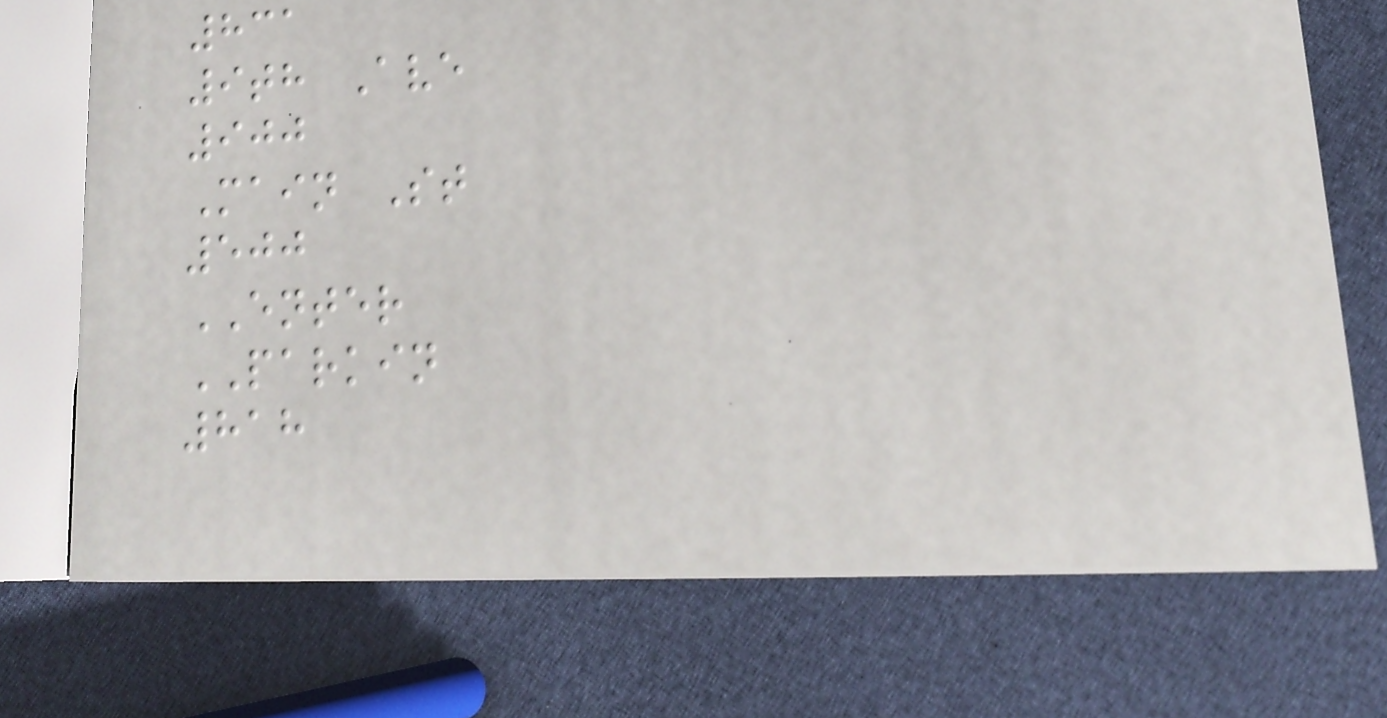831
9th Ave
900
Main St
500
ENTER
PARKIN
818
